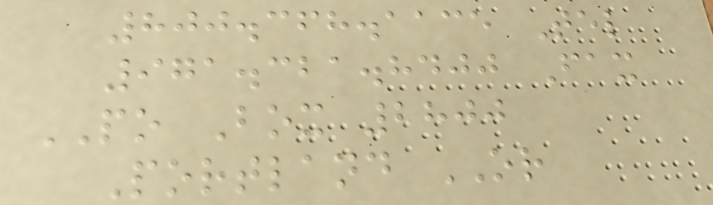800.368.1135 Tel
971.321.8400 Fax
PO Box 2800
Portland OR
